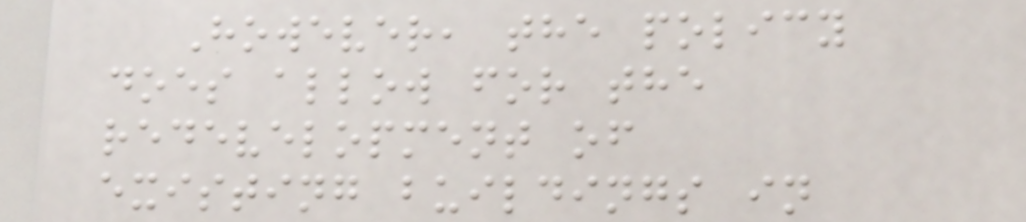However, the policy
does allow for the
redevelopment of
existing buildings in
